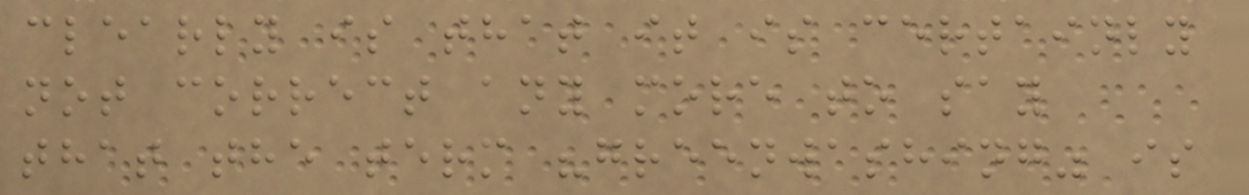clearly is that it is certainly
not correct any more to say
that the term "greenwashing" is
